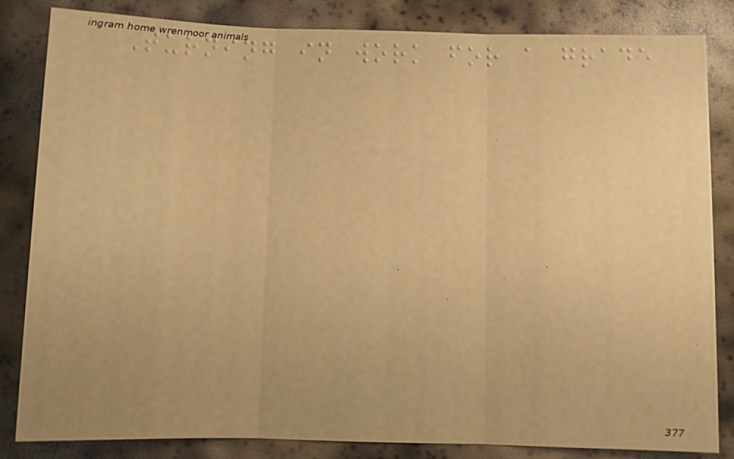Turning in work for a grade
